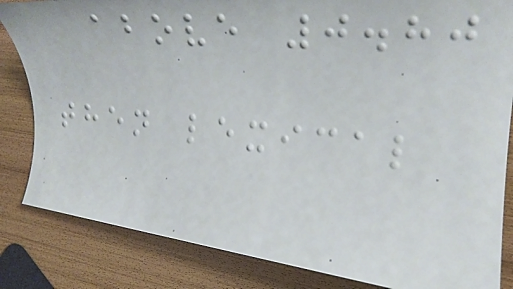above 0.80
then lexical
